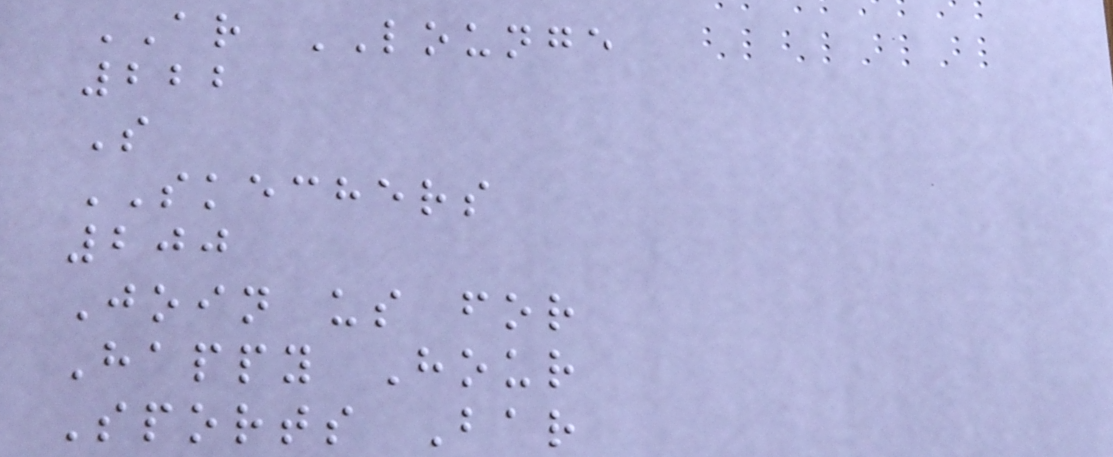AR LOUNGE
222
S
SKECHERS
200
Join us for
Happy Hour
Sports Bar
